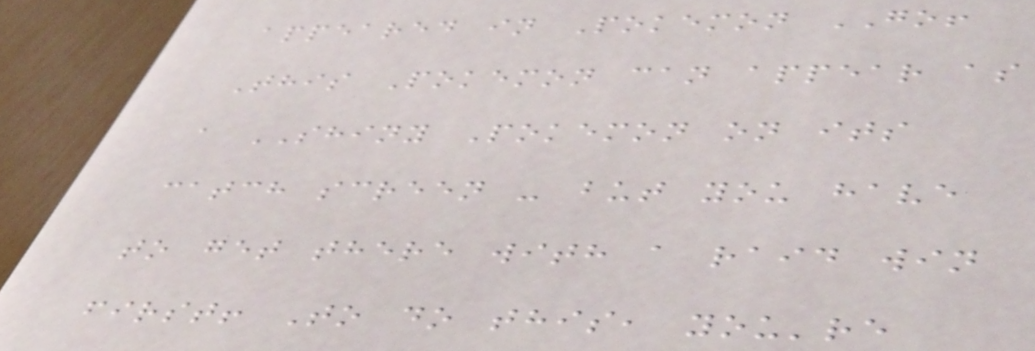appeared in Pokemon GO!
This Pokemon can appear as
a SHINY Pokemon on its
catch screen - but you have
to get there with a raid win
first! To do this, you're
